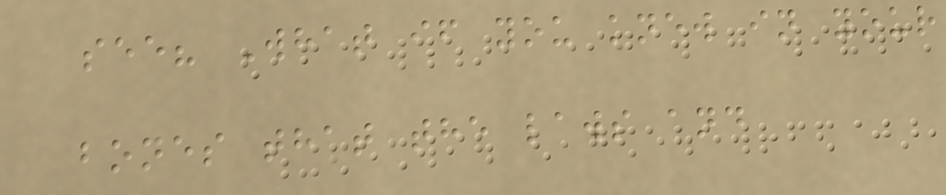see? What if you knew in your
bones that the laws and
